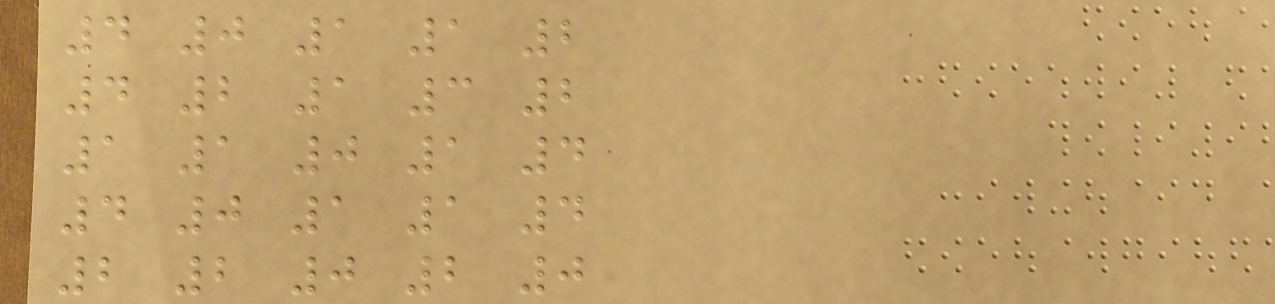4 0 1 1 2
4 2 1 3 2
1 1 0 1 4
4 0 1 1 4
2 2 0 2 0
